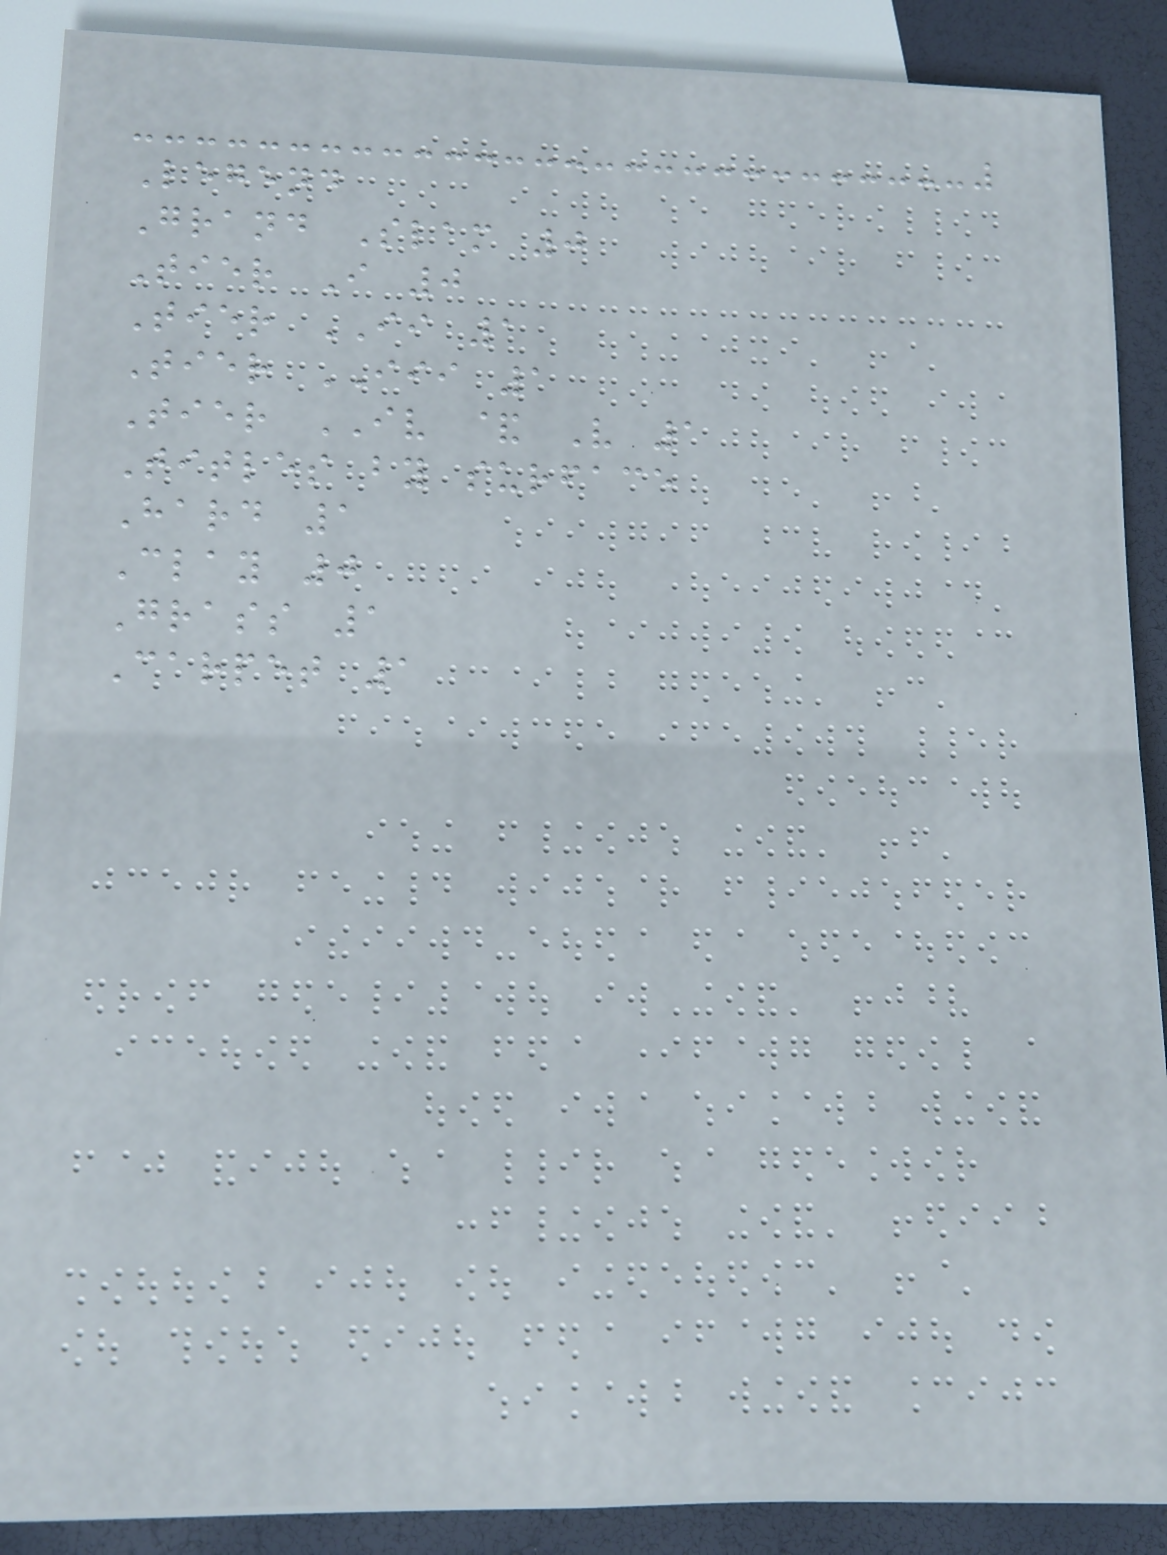Legend
Grand Slam 0
Tier I 0
Tier II 1
Tier III 1
Tier IV & V 1
Titles by surface
Hard 1
Clay 0
Grass 1
Carpet 1
